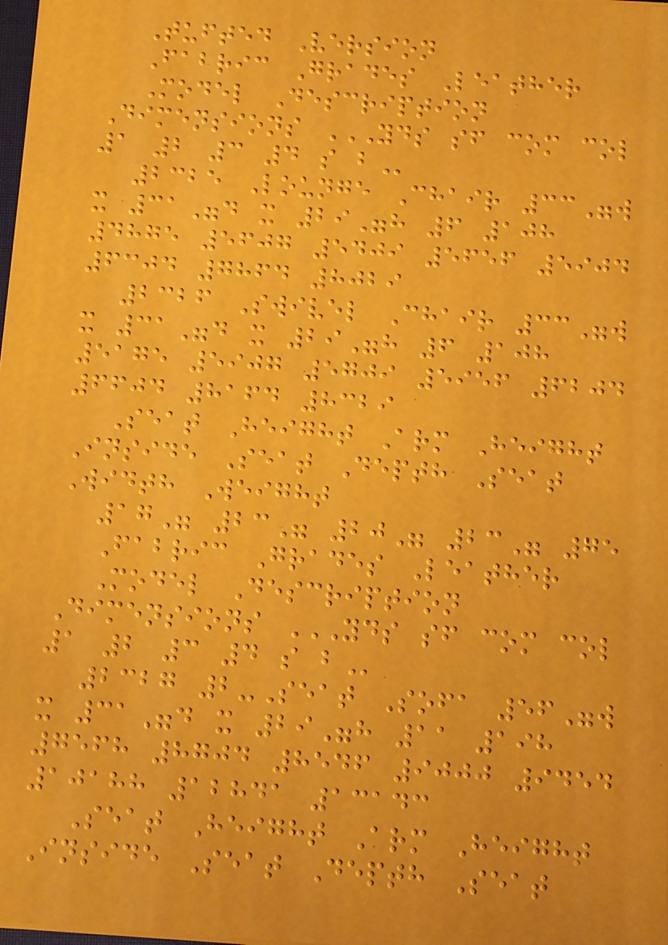Tufted Version
Fabric Grades Leather
Model Description
Dimensions YDS SF COM COL
1 2 3 4 S B
2325 Lounge Chair 33"w
x 31"d x 29"h 6 108
4875 5607 5409 5656 5904
6304 7864 8029
2326 Swivel Chair 33"w
x 31"d x 29"h 6 108
5175 5907 5709 5956 6204
6604 8164 8329
Seat Height Arm Height
Inside Seat Depth Seat
Width Weight
17" 23" 20" 23" 75
Fabric Grades Leather
Model Description
Dimensions YDS SF COM COL
1 2 3 4 S B
2327 2-Seat Sofa 56"w
x 31"d x 29"h 11 198
7568 8704 8546 9000 9454
10188 12841 13143
Seat Height Arm Height
Inside Seat Depth Seat
